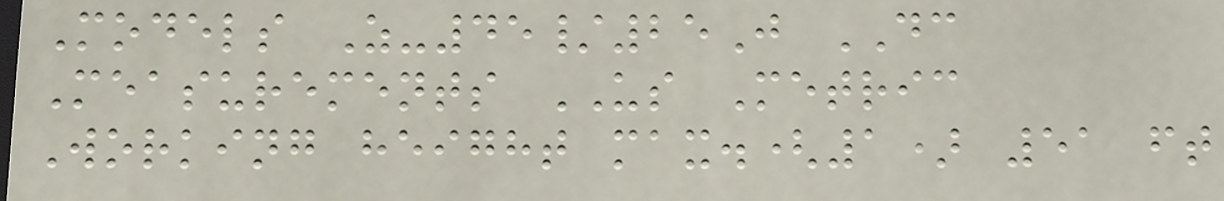Models Z-45/25J DC
Measurements US Metric
Working height max.(1) 51 ft
